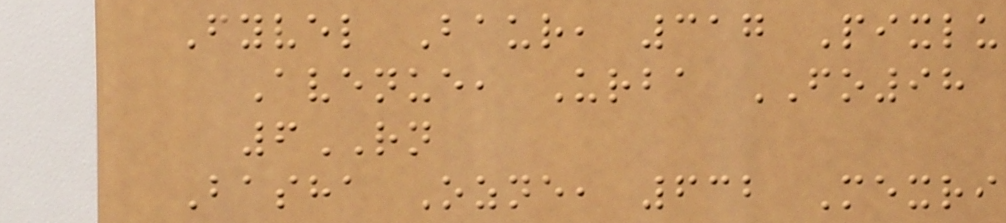Fyvel Baur, 317 Pixlu
Avenue, Urba FO98
6RN
Basha Ozne, 632 Mexri
